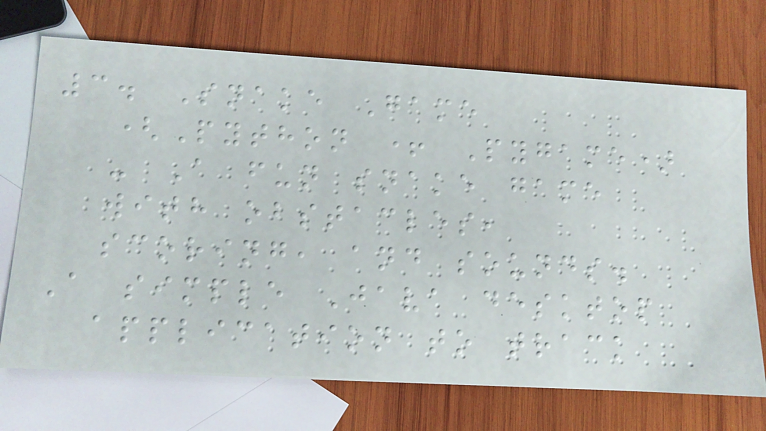3. Snake Game
(Python + Pygame)
- A fun snake game
with obstacles,
scoring, and sounds.
A simple Java desktop
application to track
